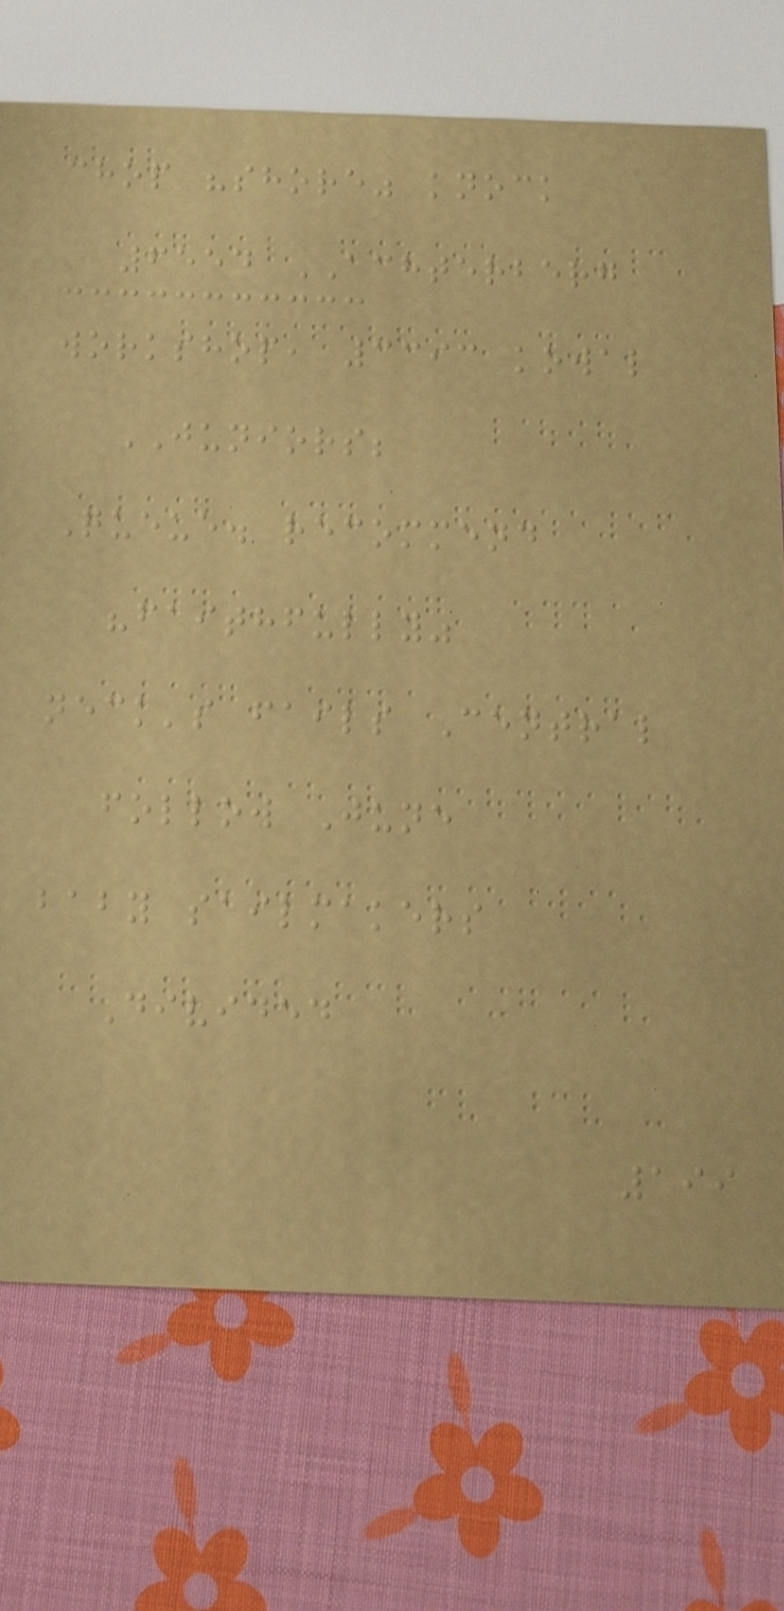chop "shore" knock
6554 ACHTERBERG
workshop, 3393 kowal
JUNIORS;
Queue. recommend
"faithfully"
neck's fails Central
follow June
baby sailmakers
Divided
199
